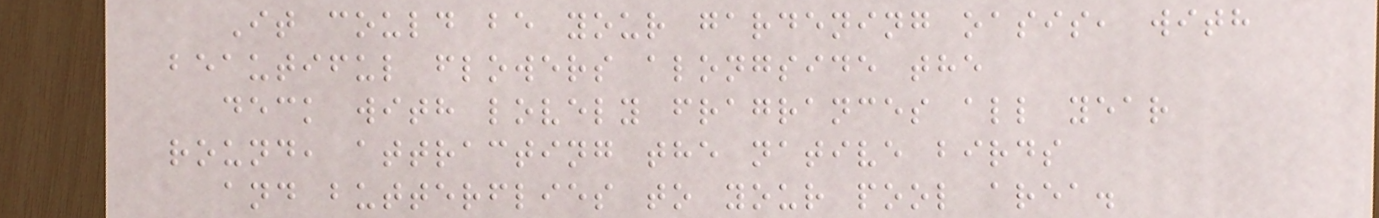It could be your gardening oasis, with
beautiful flowers alongside the
deck with lovely fragrances all year
round, attracting the native birds
and butterflies to your pool area.
